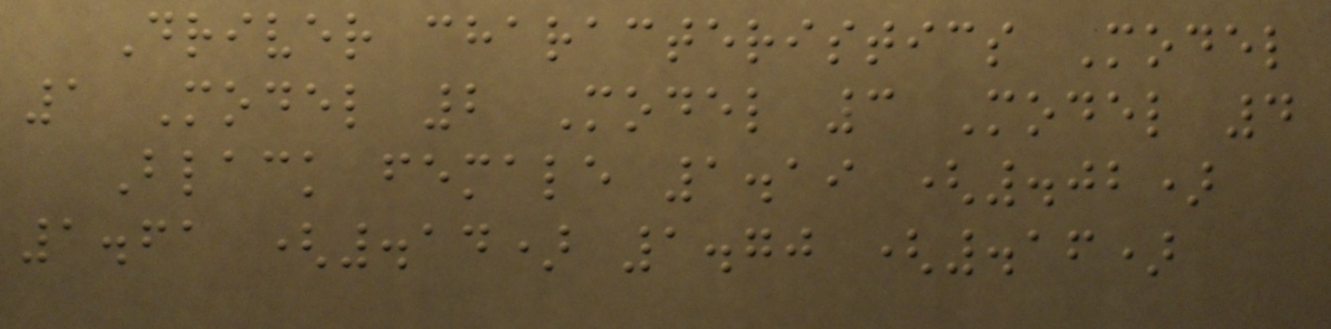Driver characteristics Model
1 Model 2 Model 3 Model 4
Black female 1.19 (.02)
1.61 (.14) 1.70 (.16)
